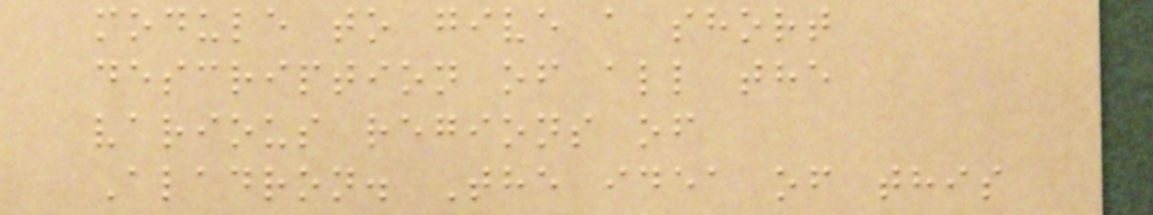module to give a short
description of all the
various regions of
Aladron. The idea of this
